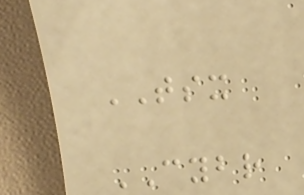TSX
CYBR
